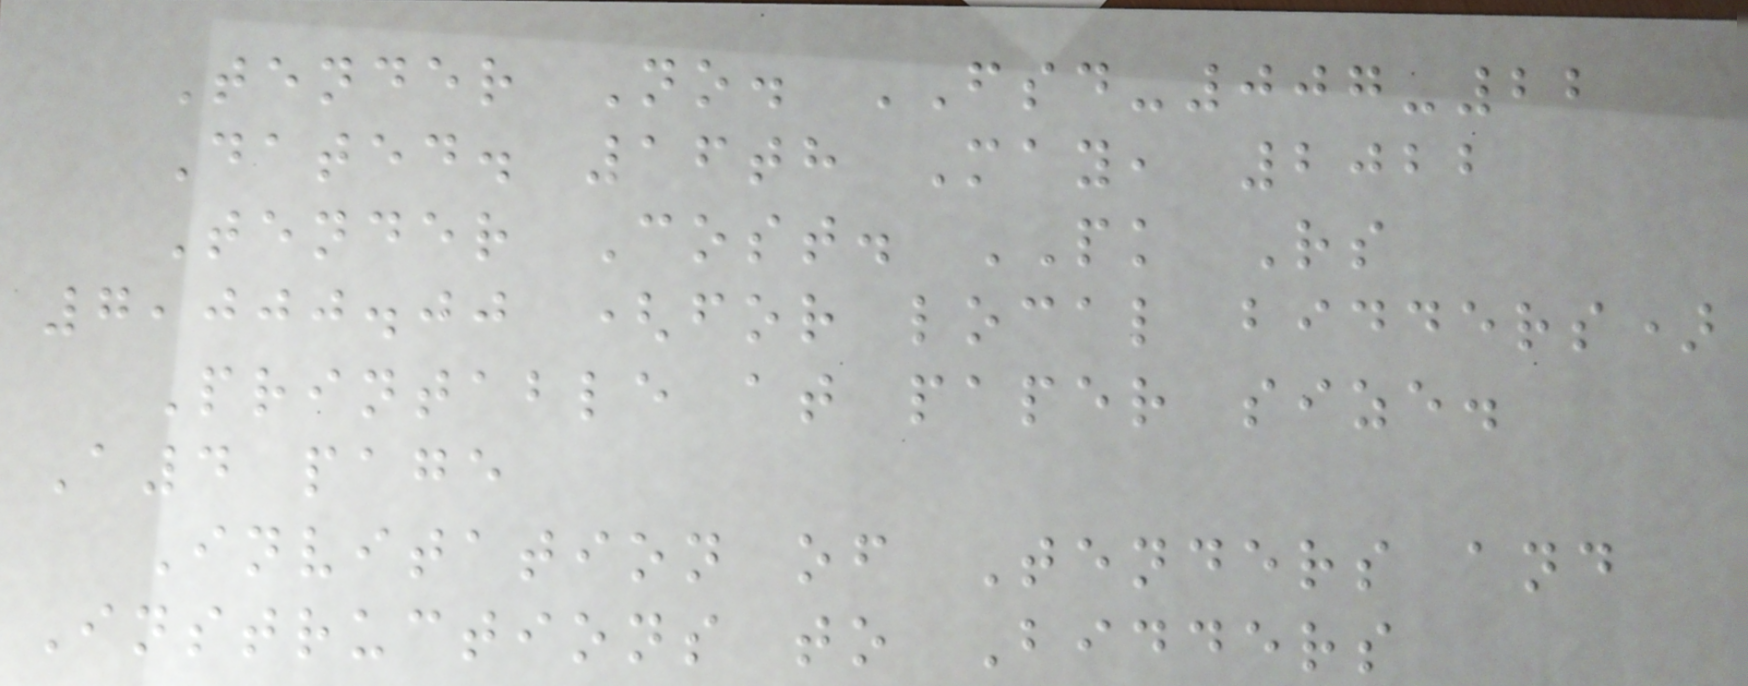Tender No. FSD-007-22
Dated. 16th May, 2022
Tender Cost. PK Rs
7,000.00 (for local bidders)
Printable at paper size.
A4 page
Invitation of Tenders and
Instructions to Bidders
